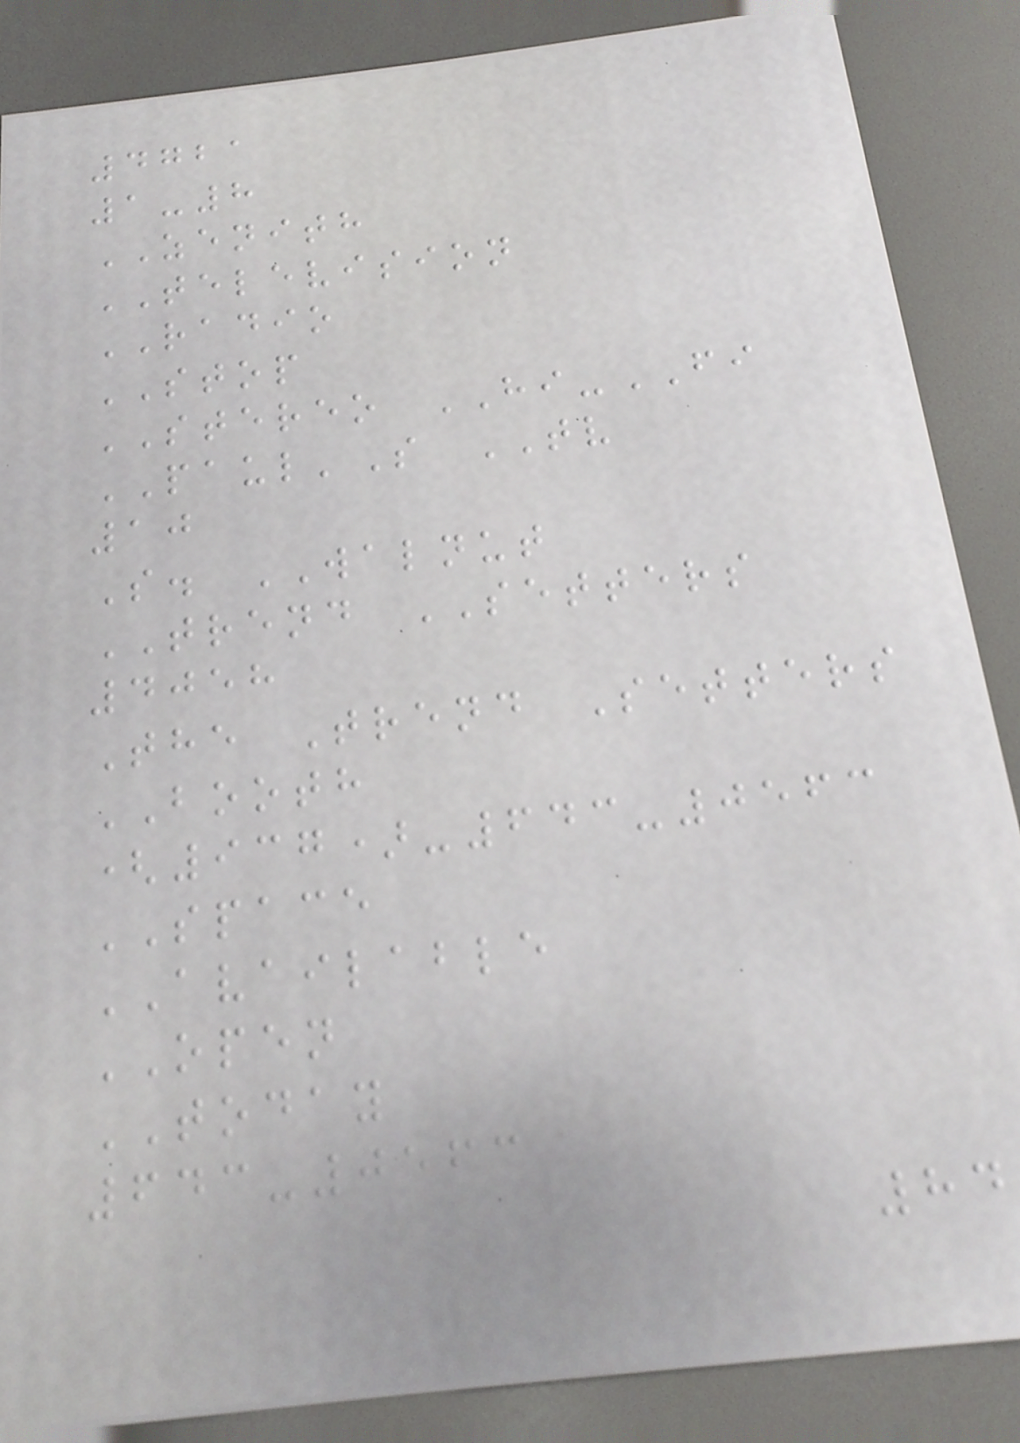4721
1-8
ZENITH
TELEVISION
RADIO
STOP
STEREO HI-FI
PAUL'S TV
10
S. WALNUT
TREND SETTERS
4058
The Trend Setters
BOOTH
(937)-643-0563
SPACE
AVAILABLE
OPEN
TODAY
643-0563
84
